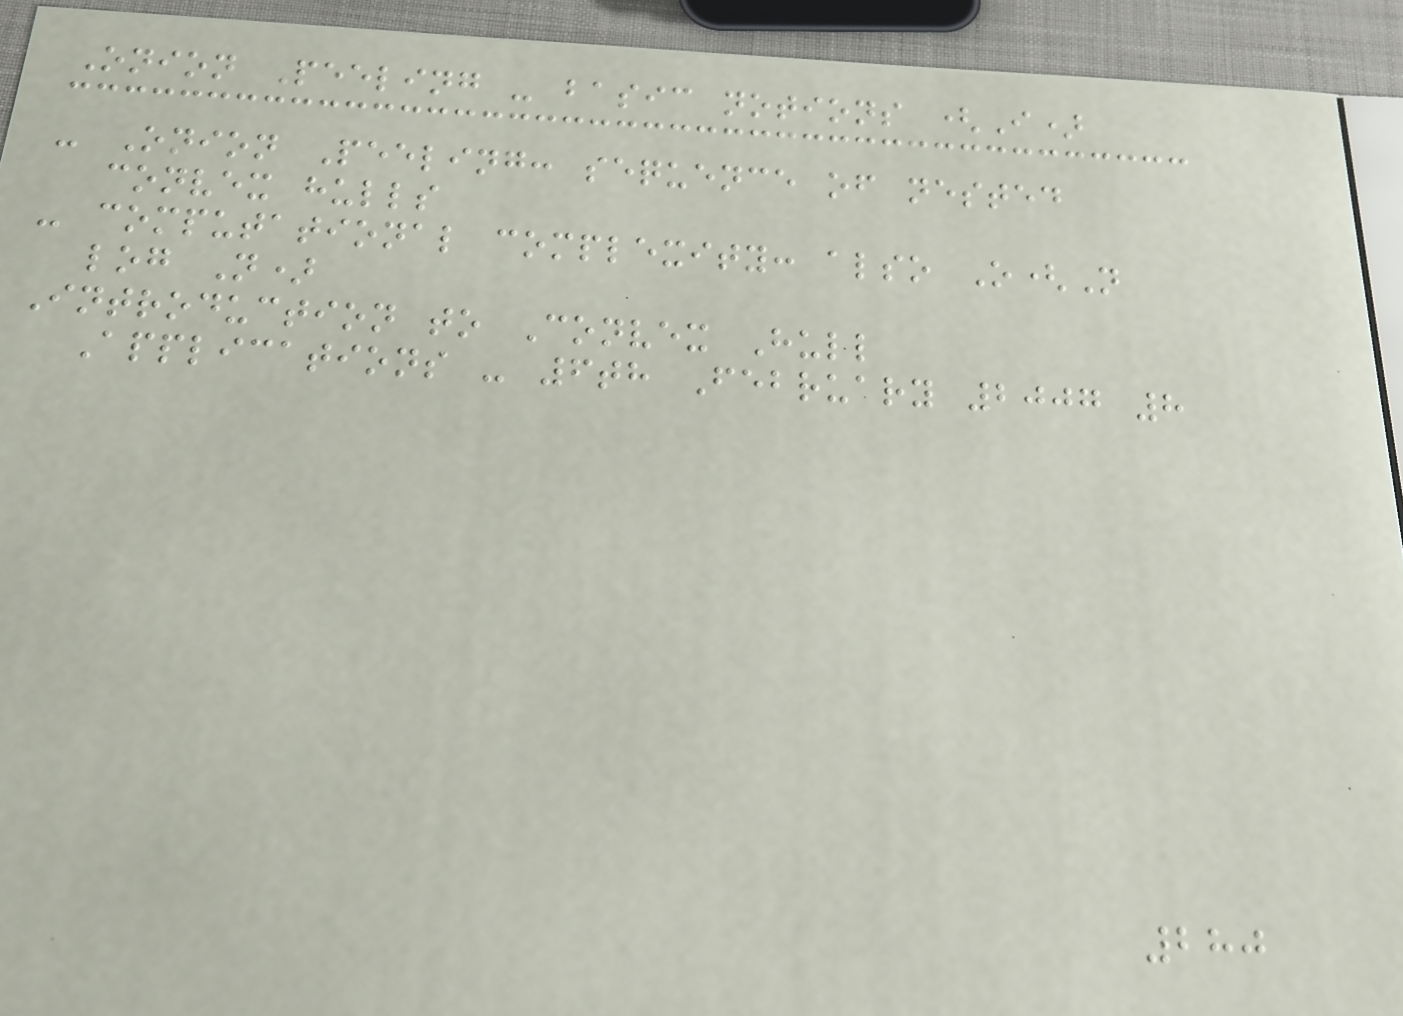Onion Peeling - basic notions (I)
- Onion Peeling: sequence of nested
convex hulls
- computational complexity: also O(N
log N)
Introduction to Convex Hull
Applications - 6th February 2007 8
280
